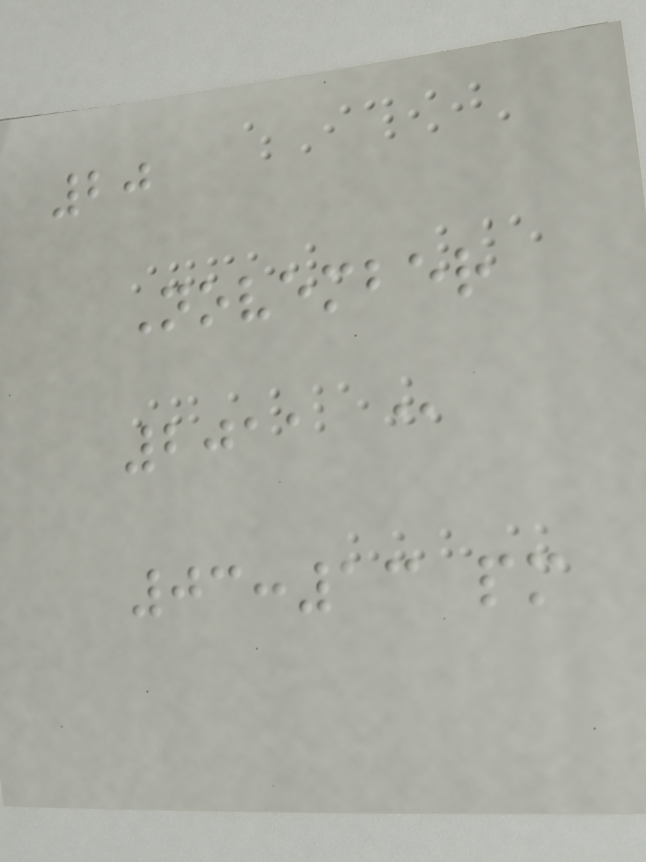20
November
2011 @
03:13 pm
